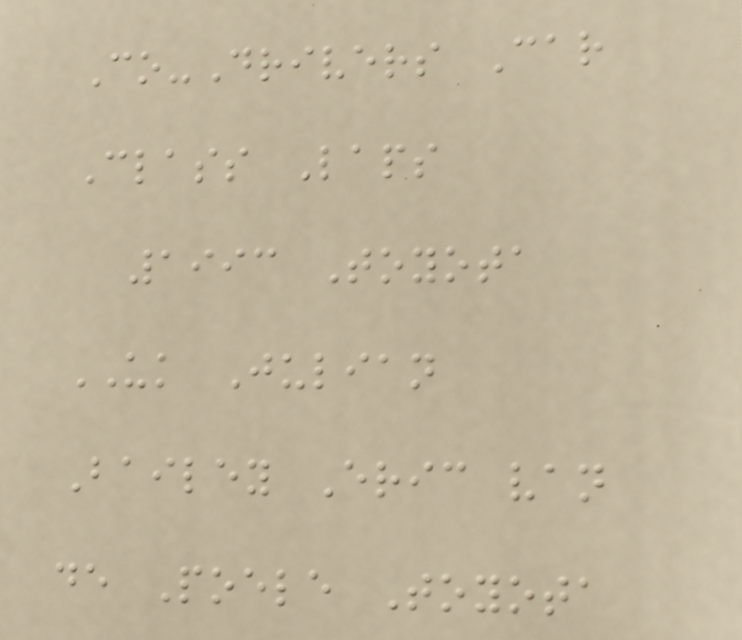Co-Drivers Car
Class Laps
1993 Toyota
UK Julian
Bailey Eric van
de Poele Toyota
